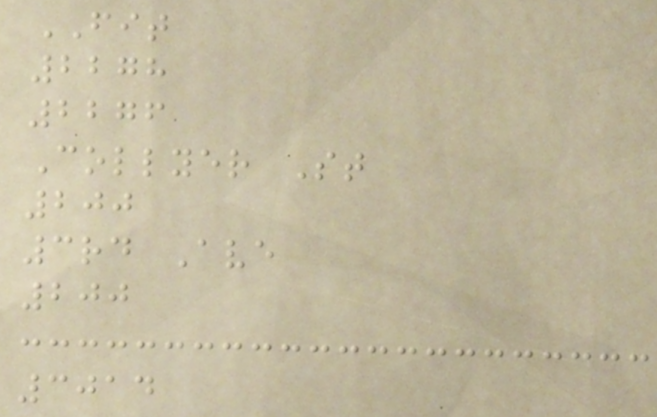FIT
2278
2276
Collyer St
200
3rd Ave
200
3014
